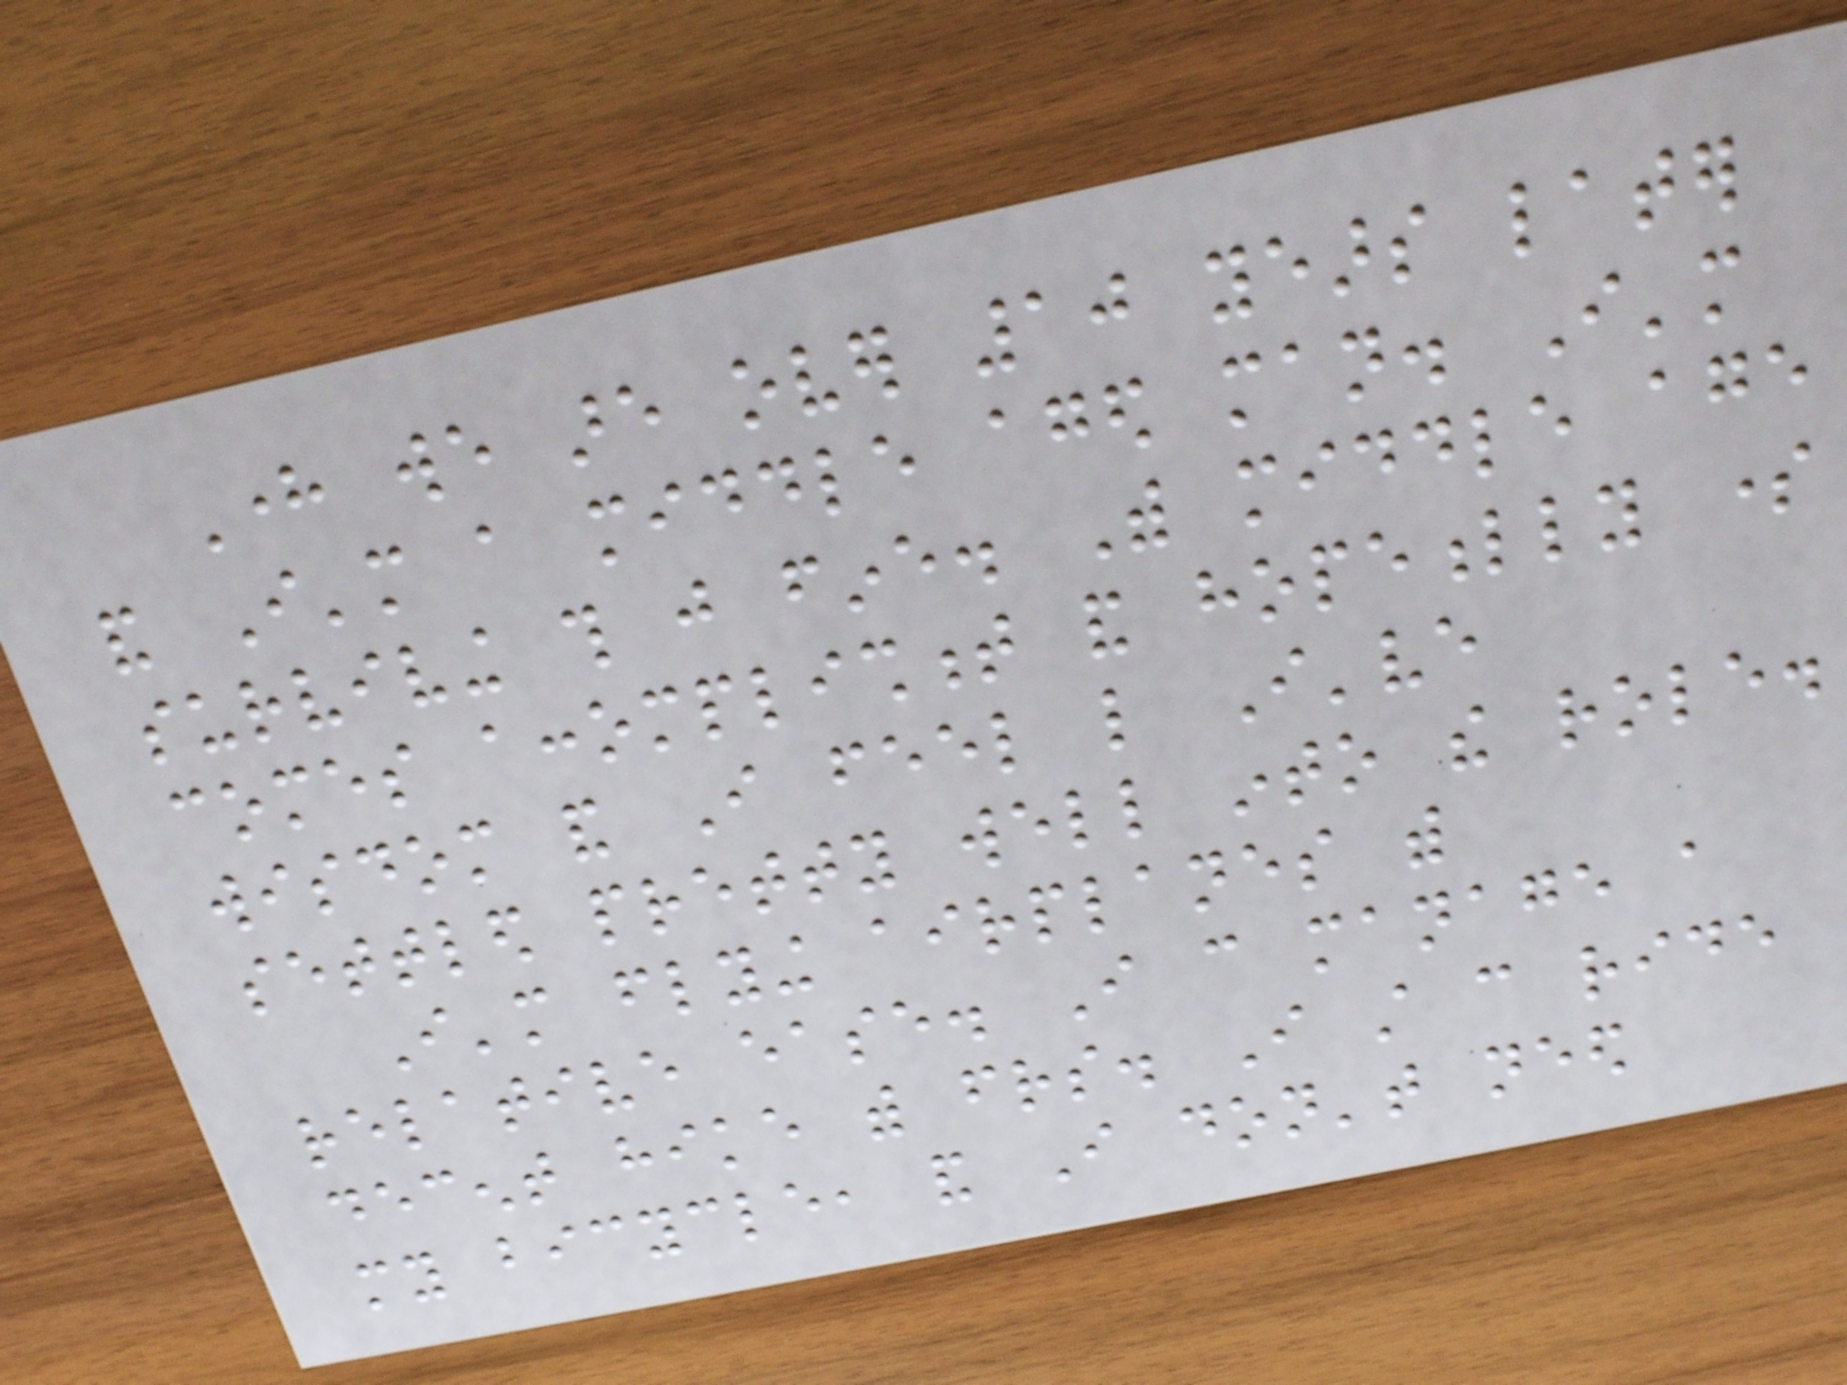Here we are over 10 years later
and I'm a middle aged man. I'm
surviving this just fine. With middle age
comes accomplishment and hopefully some
wisdom and I feel like I've
settled pretty well into the role.
I'm flying airplanes with
relative ease. I can manage a
decent hike with friends. I still can ride
my bicycle, and I don't need
